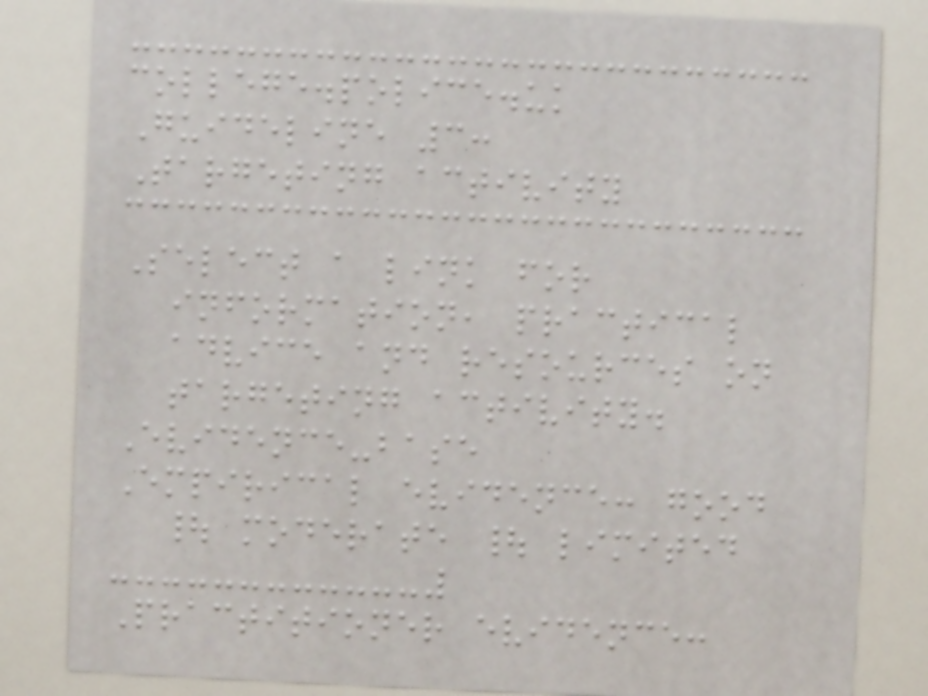college.police.uk
Guideline 3:
Targeting activity
Select a link for
information, practical
advice and resources on
targeting activity.
Evidence-base
Empirical evidence: good
| moderate | limited
Practitioner evidence:
